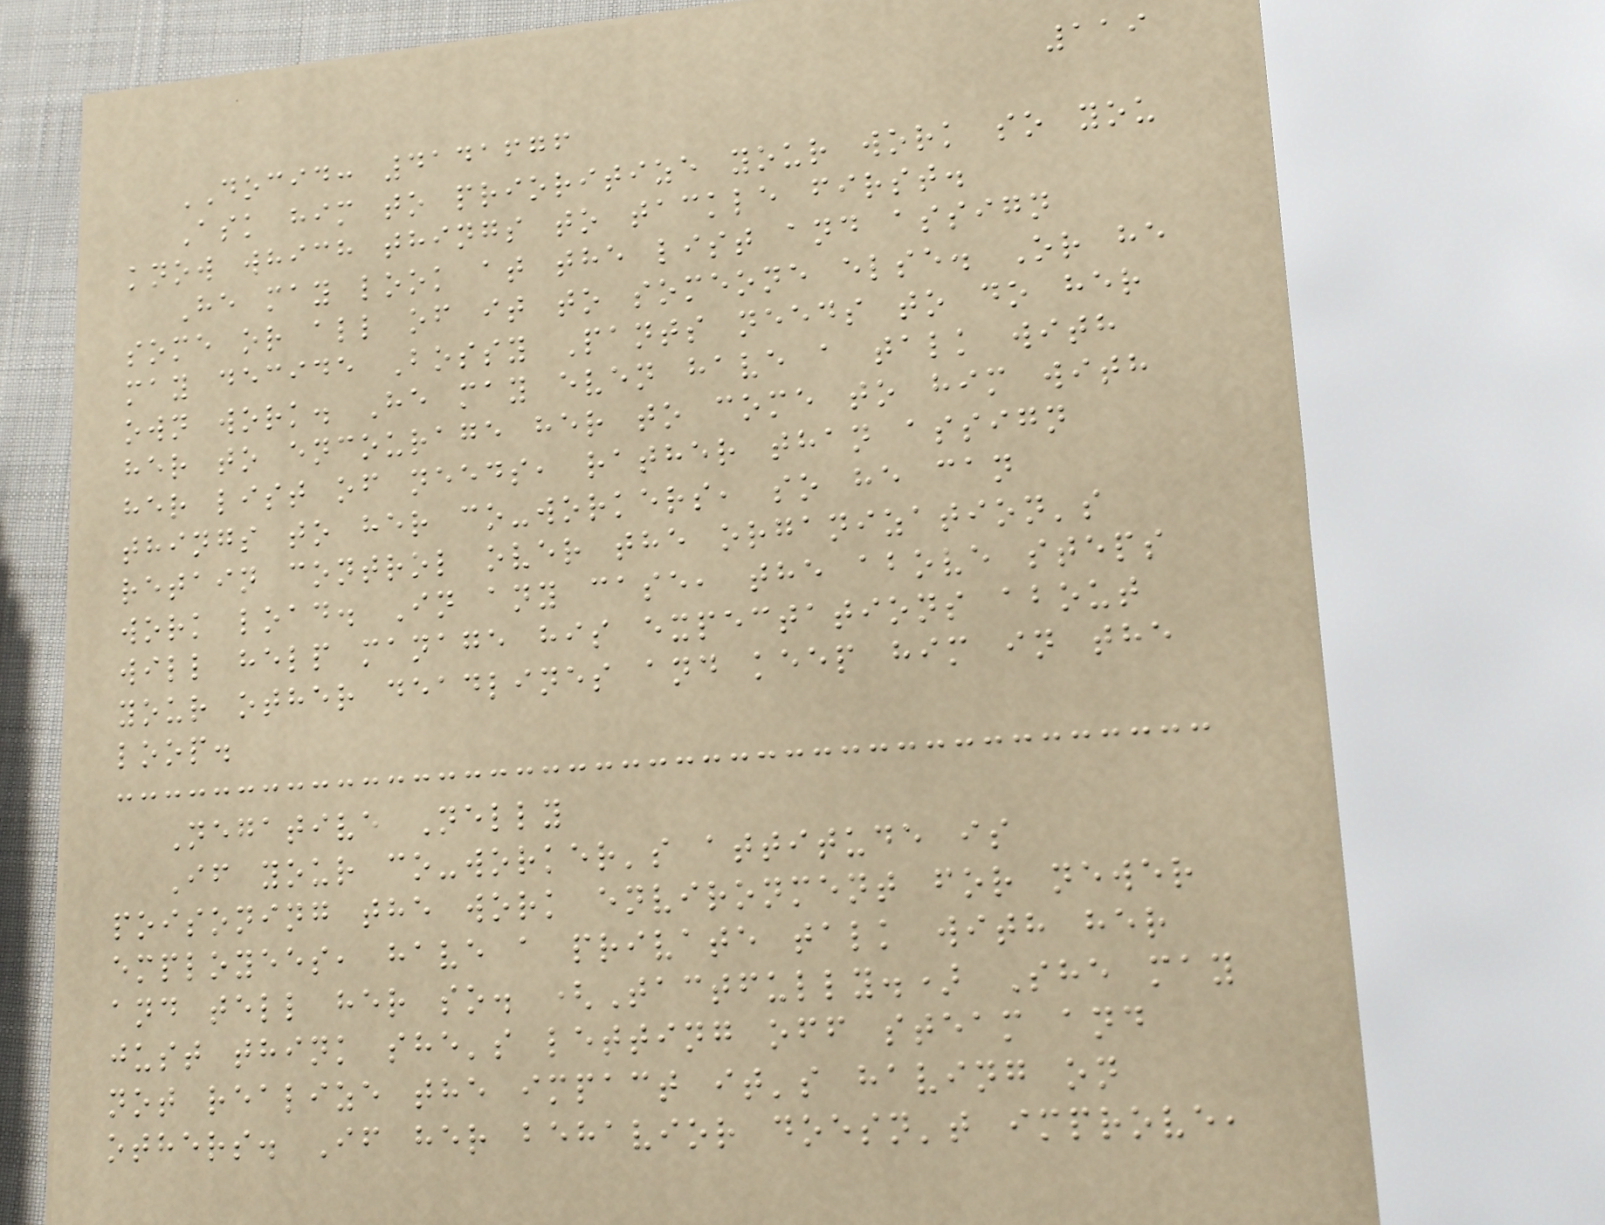119
DOCID: 4141676
Ask him to prioritize your work so you
know which things to tackle first.
He may look at the list and assign
some or all of it to someone else. Or he
may decide Bossy Pants needs to do her
own work. He may even have a talk with
her to encourage her to come to him with
her list of needs, rather than assign
things to her co-workers, so he can
retain control over the organization's
work load. In any case, the above steps
will help manage his expectations about
your other deadlines and keep him in the
loop.
Negative Nelly
If your co-worker's attitude is
poisoning the work environment for newer
employees, have a private talk with her
and tell her so. (Tactfully.) She may
just think she's letting off steam and
not realize the impact it's having on
others. If her behavior doesn't improve,
